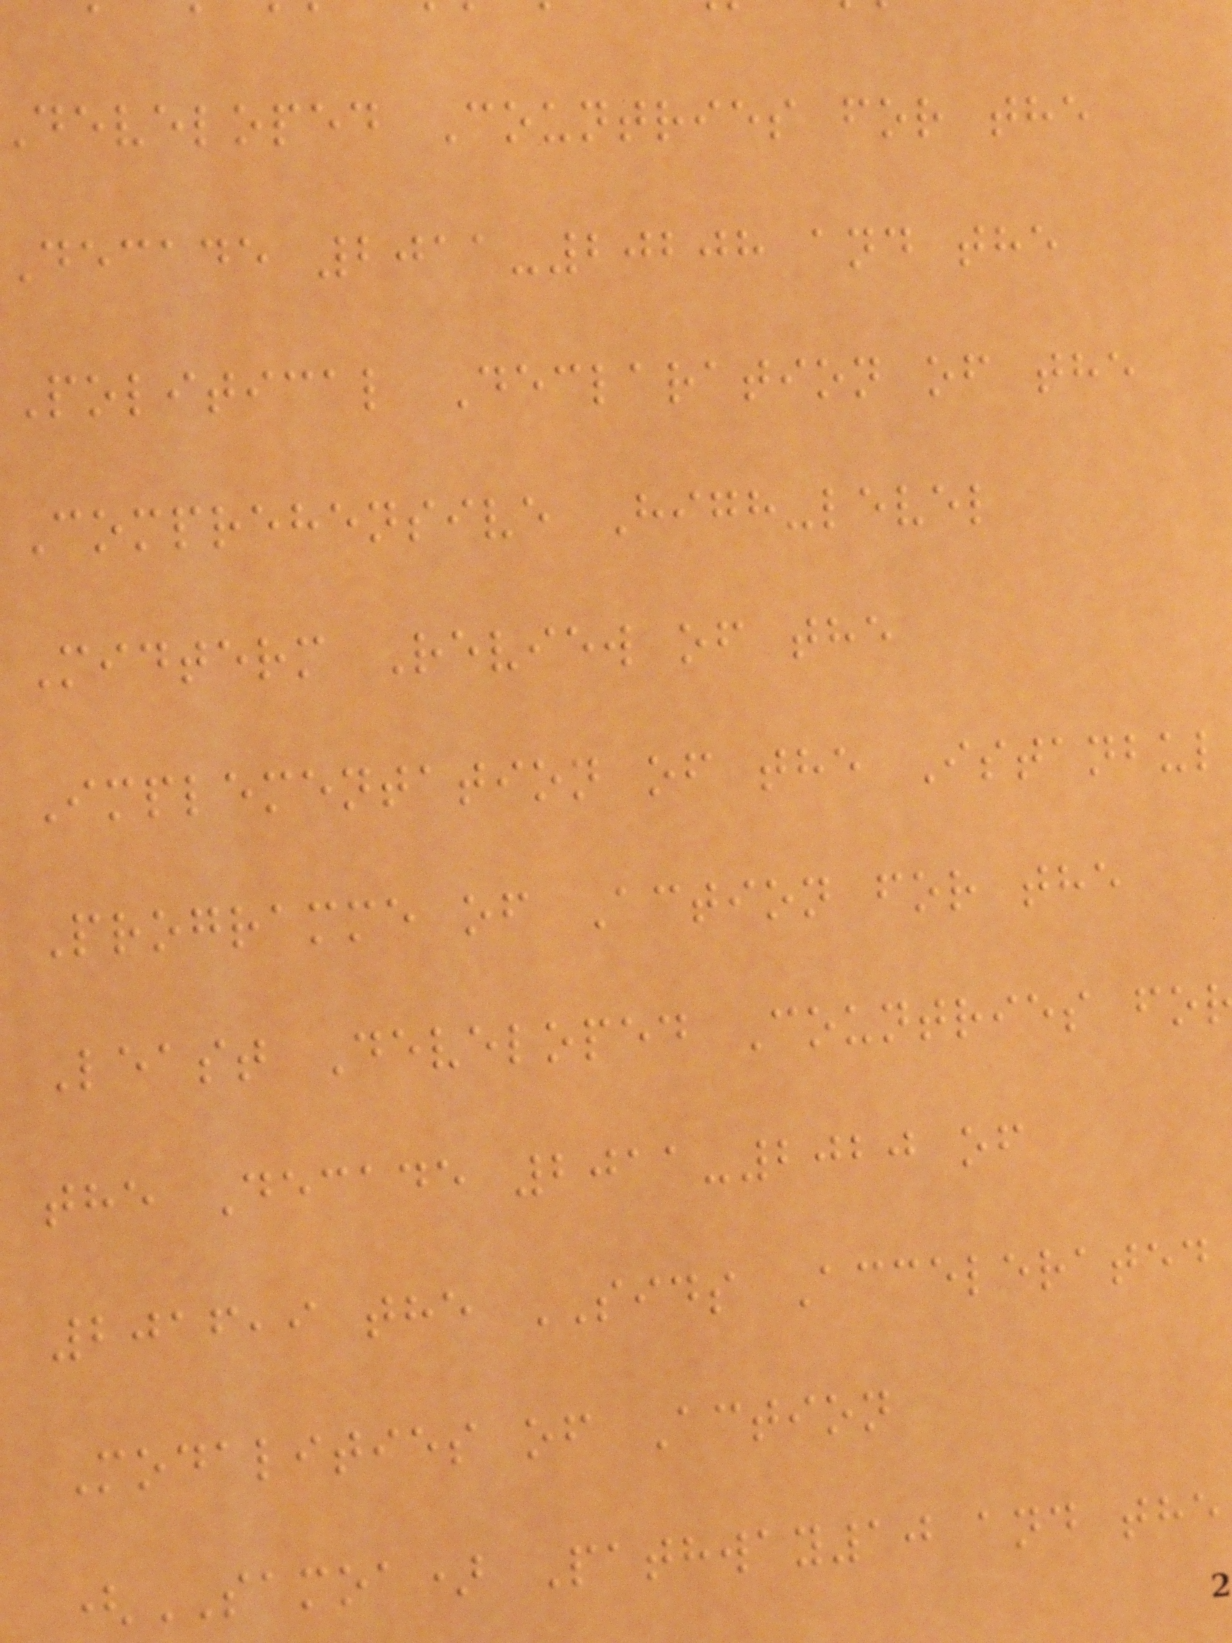developed Countries for the
decade 2011-20208 and the
Political Declaration of the
Comprehensive High-level
Midterm Review of the
Implementation of the Istanbul
Programme of Action for the
Least Developed Countries fo
the Decade 2011-2020 of
2016,9 the SIDS Accelerated
Modalities of Action
(SAMOA) Pathway10 and the
